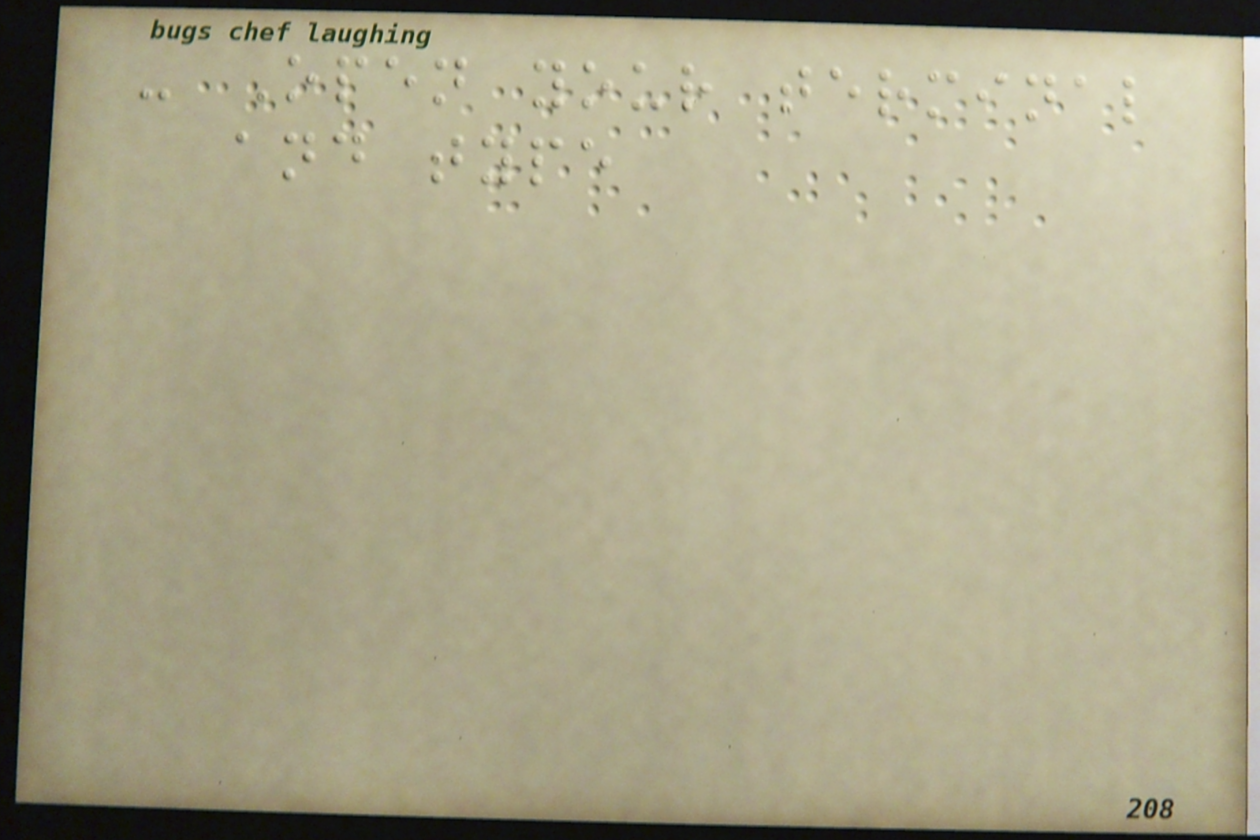- Open your terminal
and type
